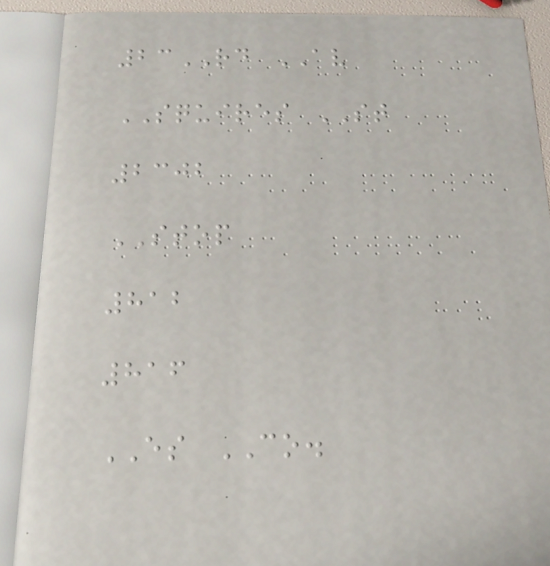23RD AV
SQUIRES ST
2302
STOP
812
816
ES CO.
